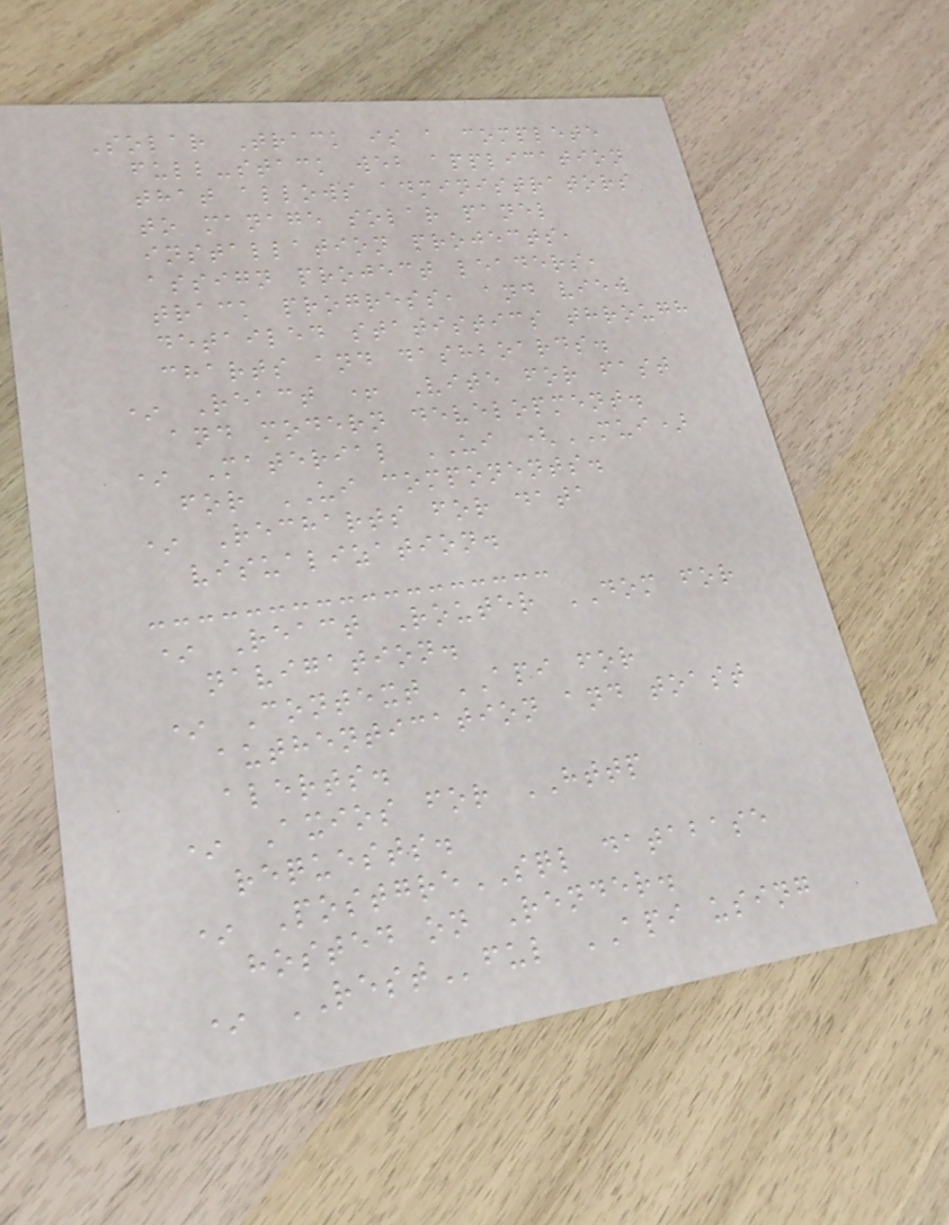Solar Track is a complete
full-stack web application
that allows administrators
to manage solar panel
installation projects,
assign project leaders,
track progress, and view
detailed statistics through
charts and dashboards.
* React + Vite for fast
and modern development.
* Material UI (MUI)
for UI components.
* Recharts for data
visualization.
* React Router DOM for
navigation.
* Context API for
authentication and toast
alerts.
* Axios for HTTP
requests.
* PostgreSQL database
hosted on Render.
* RESTful API using
